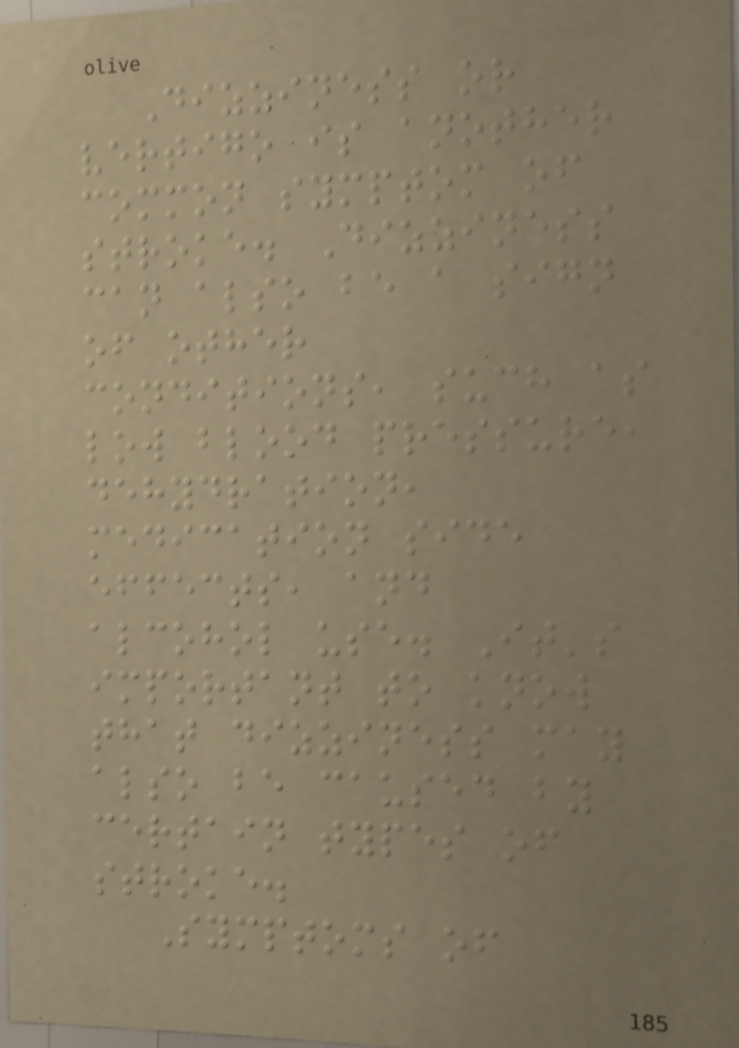Dizziness or
vertigo is another
common symptom of
stroke. Dizziness
can also be a sign
of other
conditions, such as
low blood pressure,
dehydration,
medication side
effects, and
alcohol use. It's
important to know
that dizziness may
also be caused by
certain types of
stroke.
Symptoms of
